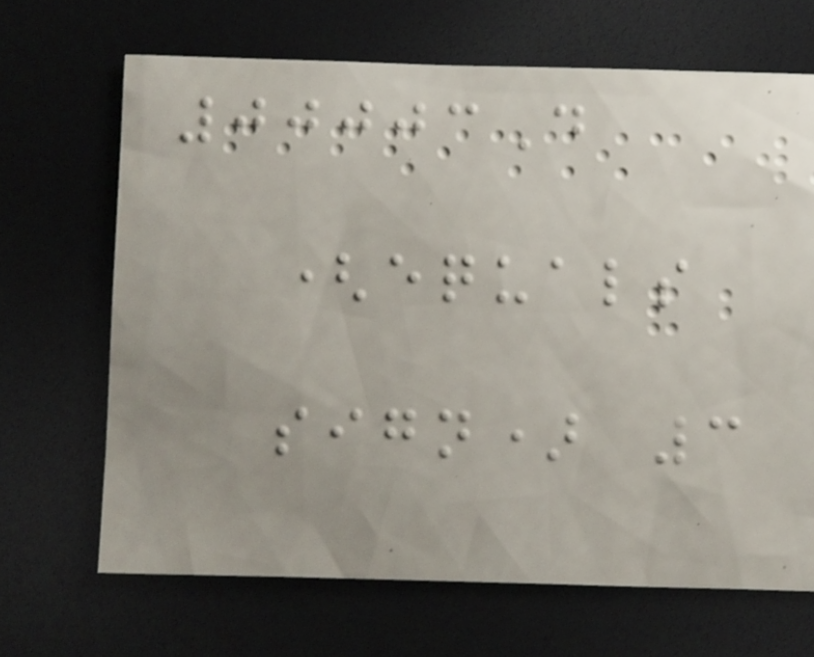00003D
(equals
sign) 3
